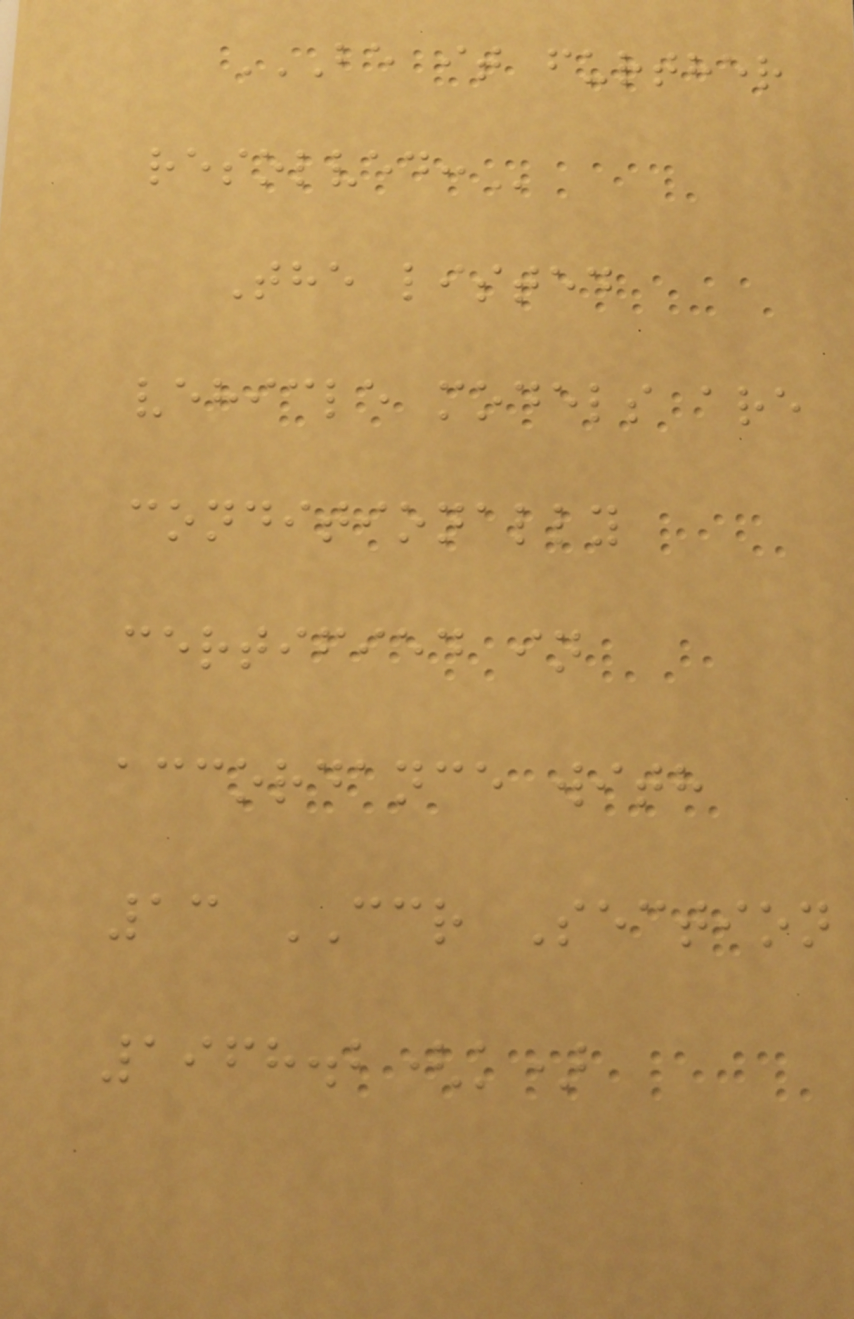BE IT FURTHER
RESOLVED:
The listed
vehicle models are
conditionally
certified in
accordance with
13 CCR Section
1968.2(k)
